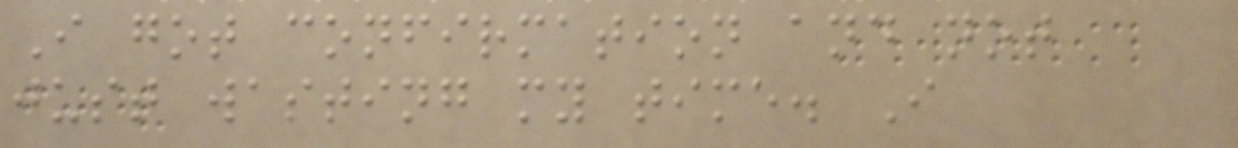I got confirmation and not
just wasting my time. I
